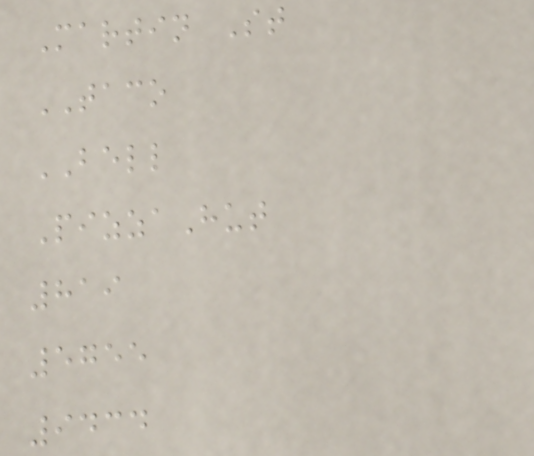Martin St
TACO
BELL
PizzaHut
819
5755
9434
